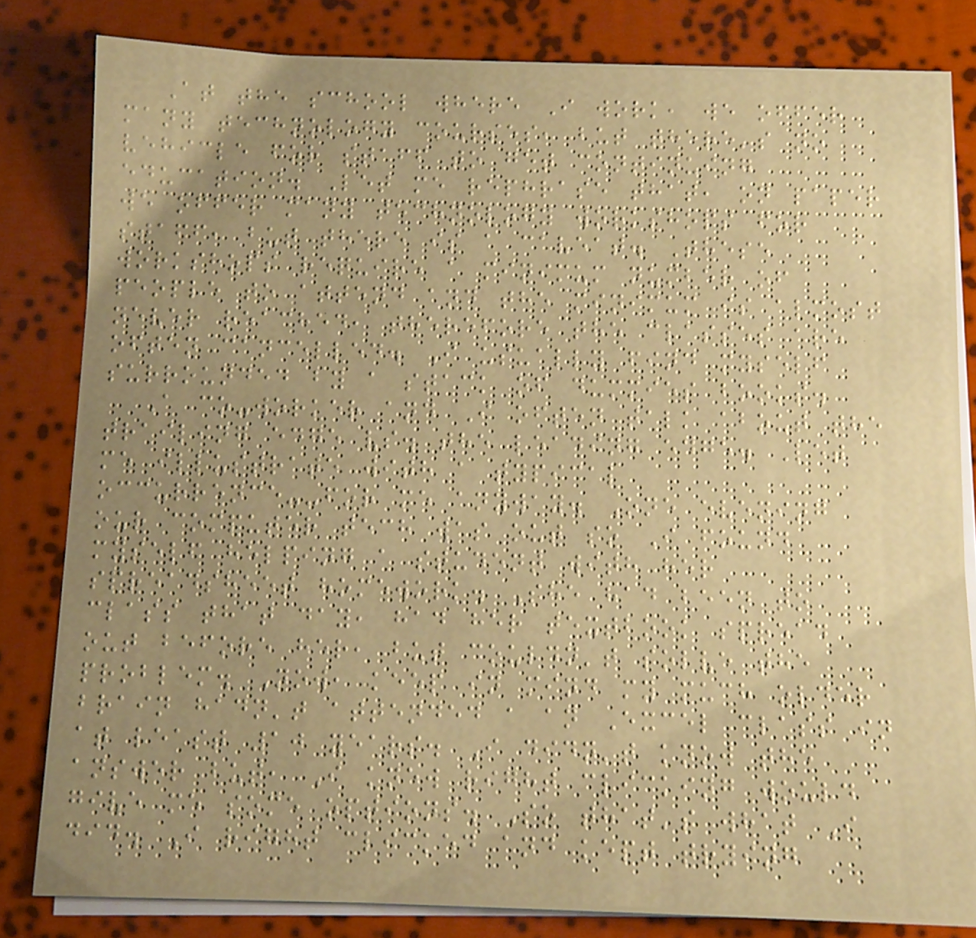At the school where I work, we offer
many technology courses, but there's no
vehicle for staff to get continuing
education. Let me rephrase that, on paper
we offer many technology workshops for
staff, but there is a caveat. These
workshops require a minimum number of
people to attend and the minimum is almost
never reached, therefore the classes are
often cancelled. I usually find myself
surrounded by a stack of dummies books.
A co-worker and I often talk about the
trailing edge vs. the leading edge. Let
me illustrate with a typical
occurrence--for me anyway. One evening
our computer tech was out so I found
myself helping a student with her
spreadsheet homework. She had been to
class that day, had her textbook spread
out before her, but couldn't solve the
problem. Now, keep in mind my much older
brain hadn't attended a an Excel class in
at least 10 years. I didn't know the
answer but, I knew right clicking would
give me some options. So that's what I
did. I right clicked and kept trying
